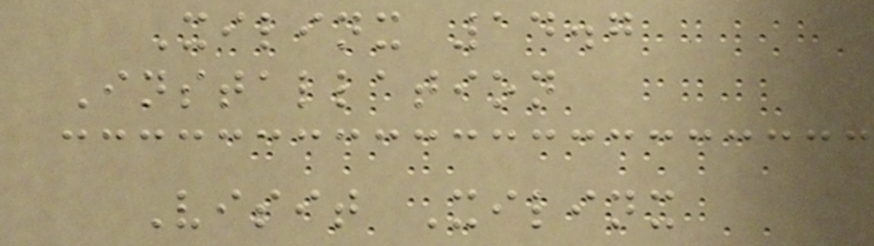Xilinx 14.7
Installation
Visit Xilinx
